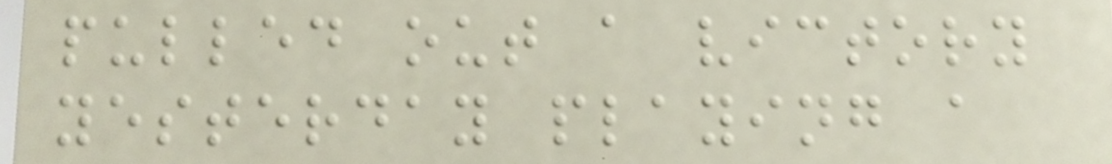pulled out a victory
yesterday playing a
